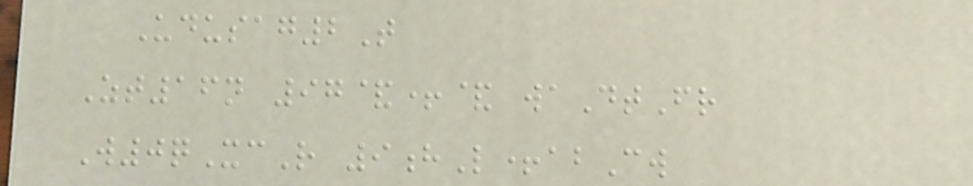Udusag2T
Zt16n 97&+& waDtFr
W0qXcR 9hL+abCw
